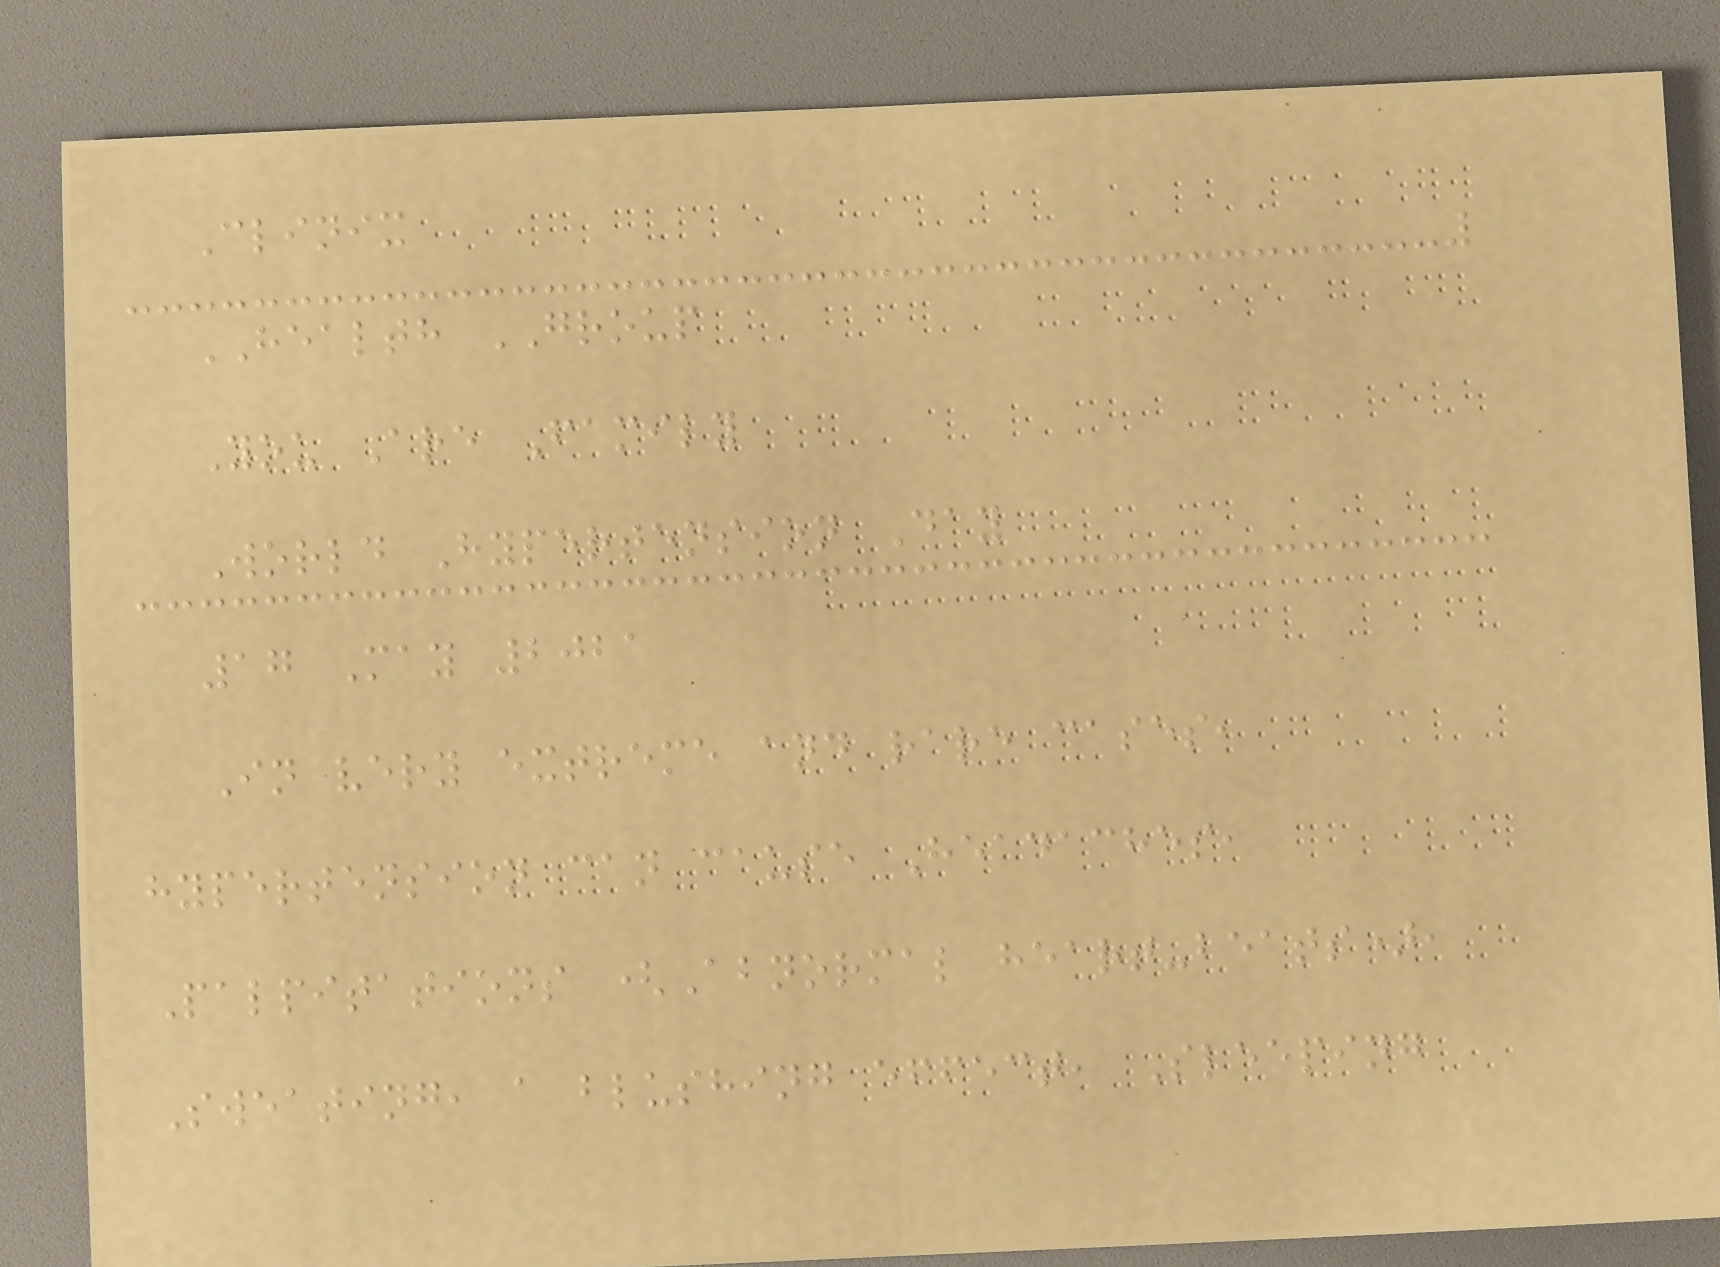Clinix
HEALTH GROUP
You Are Family
World Hypertension Day
17 May 2021
In very extreme and rare cases,
hypertension can cause Headaches,
Palpitations (Abnormal heart-beats),
Sweating, a blushing effect, Sleeping
